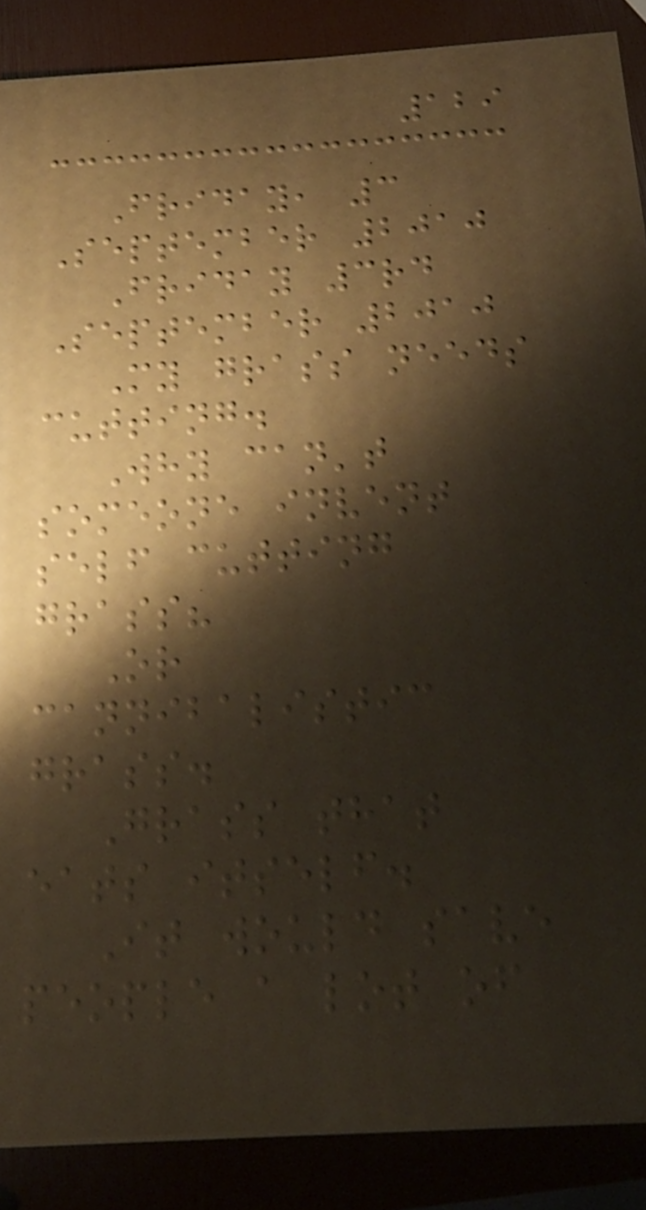129
Friday, 3
September 2010
Friday 3rd
September 2010
My grass needs
cutting.
Why can't
someone invent
self cutting
grass?
Or
cannibalistic
grass.
Grass that
eats itself.
It would save
people a lot of
